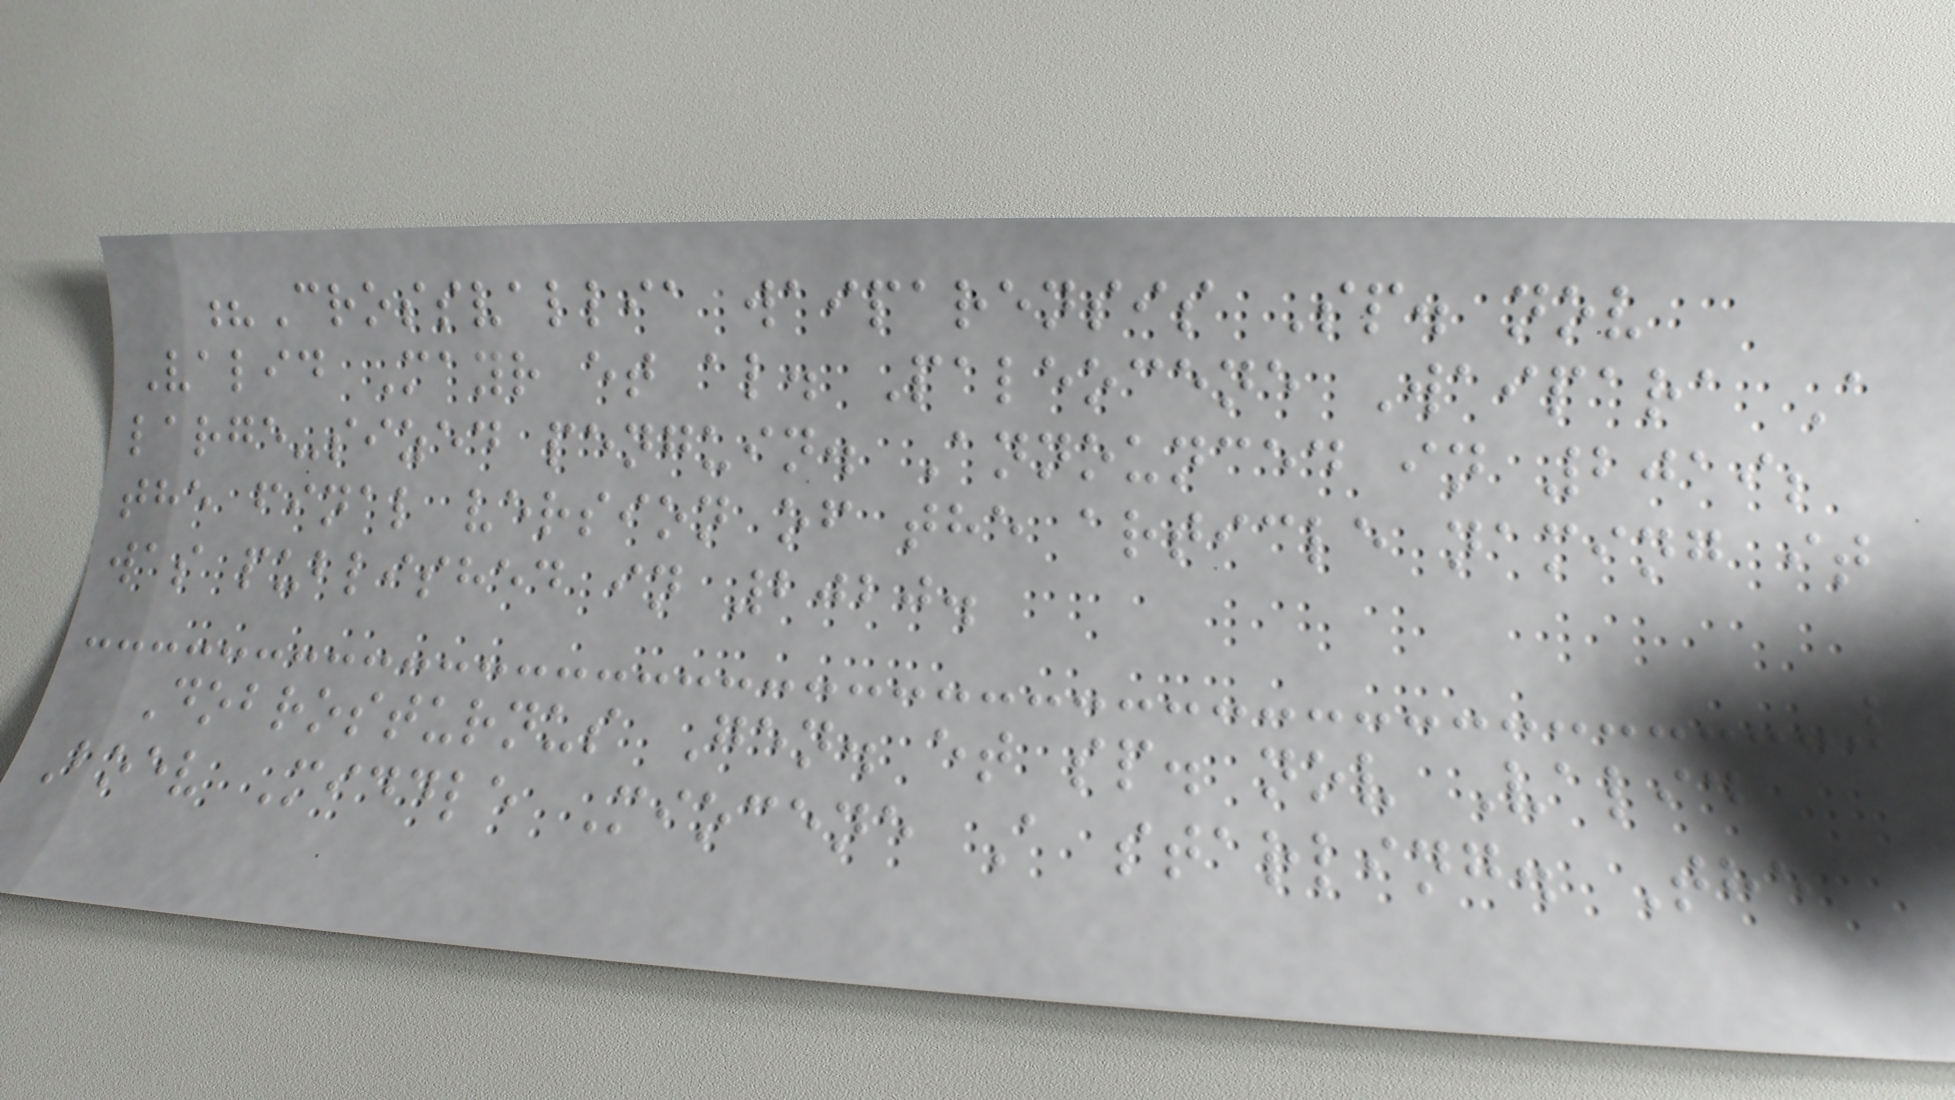?Crossvallia waiparensis Sp. nov
Valid Mayr et al. Paleocene Waipara A
large-sized penguin. Announced in 2019;
the final version of the article naming it
was published in 2020.
Dobrosturnus Gen. et sp. nov Valid
Boev Middle Miocene A starling. The
